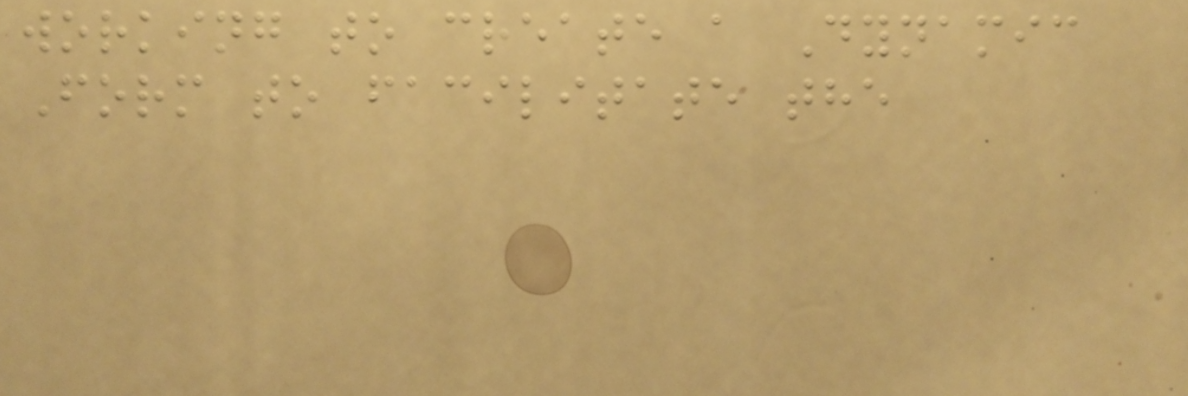working to create a Dynamic
Form to facilitate the
